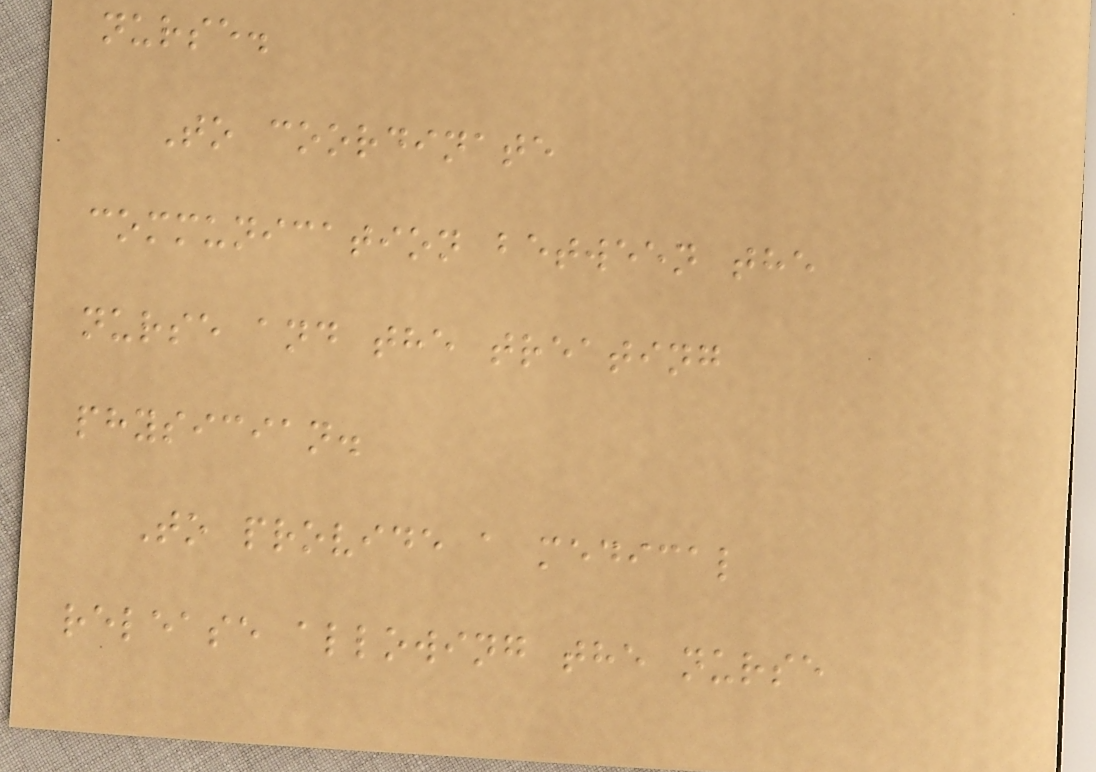nurse.
To coordinate
communication between the
nurse and the treating
physician.
To provide a medical
release allowing the nurse
